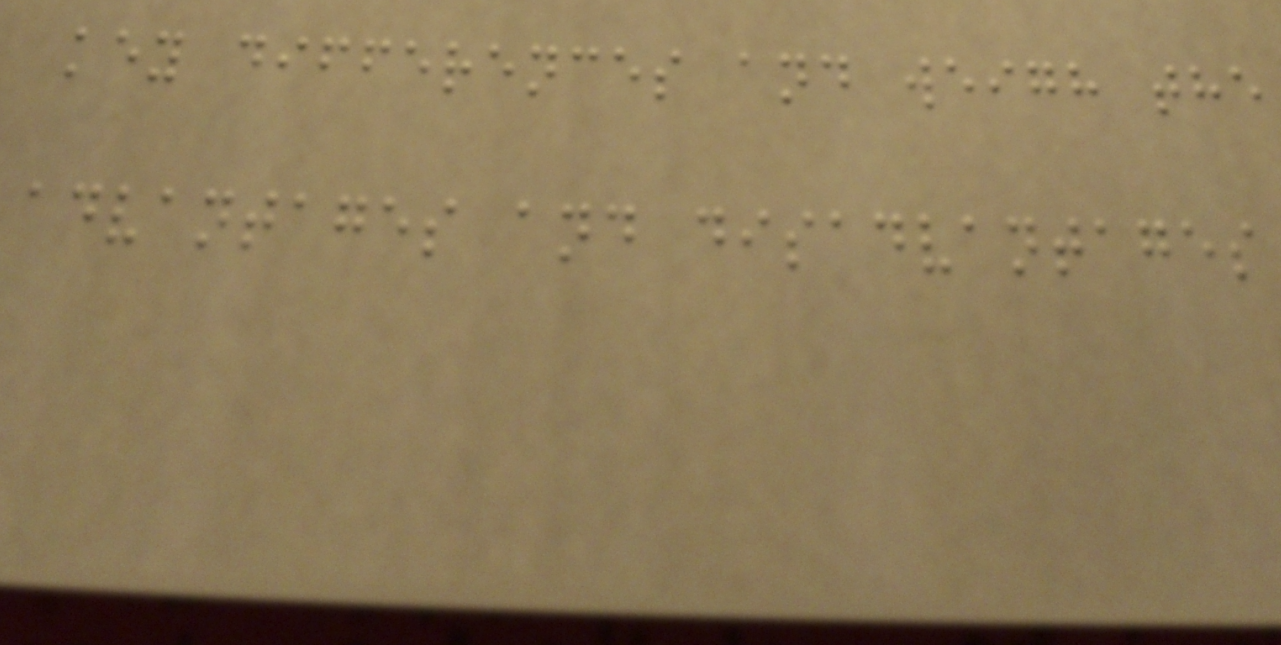key differences and weigh the
advantages and disadvantages
